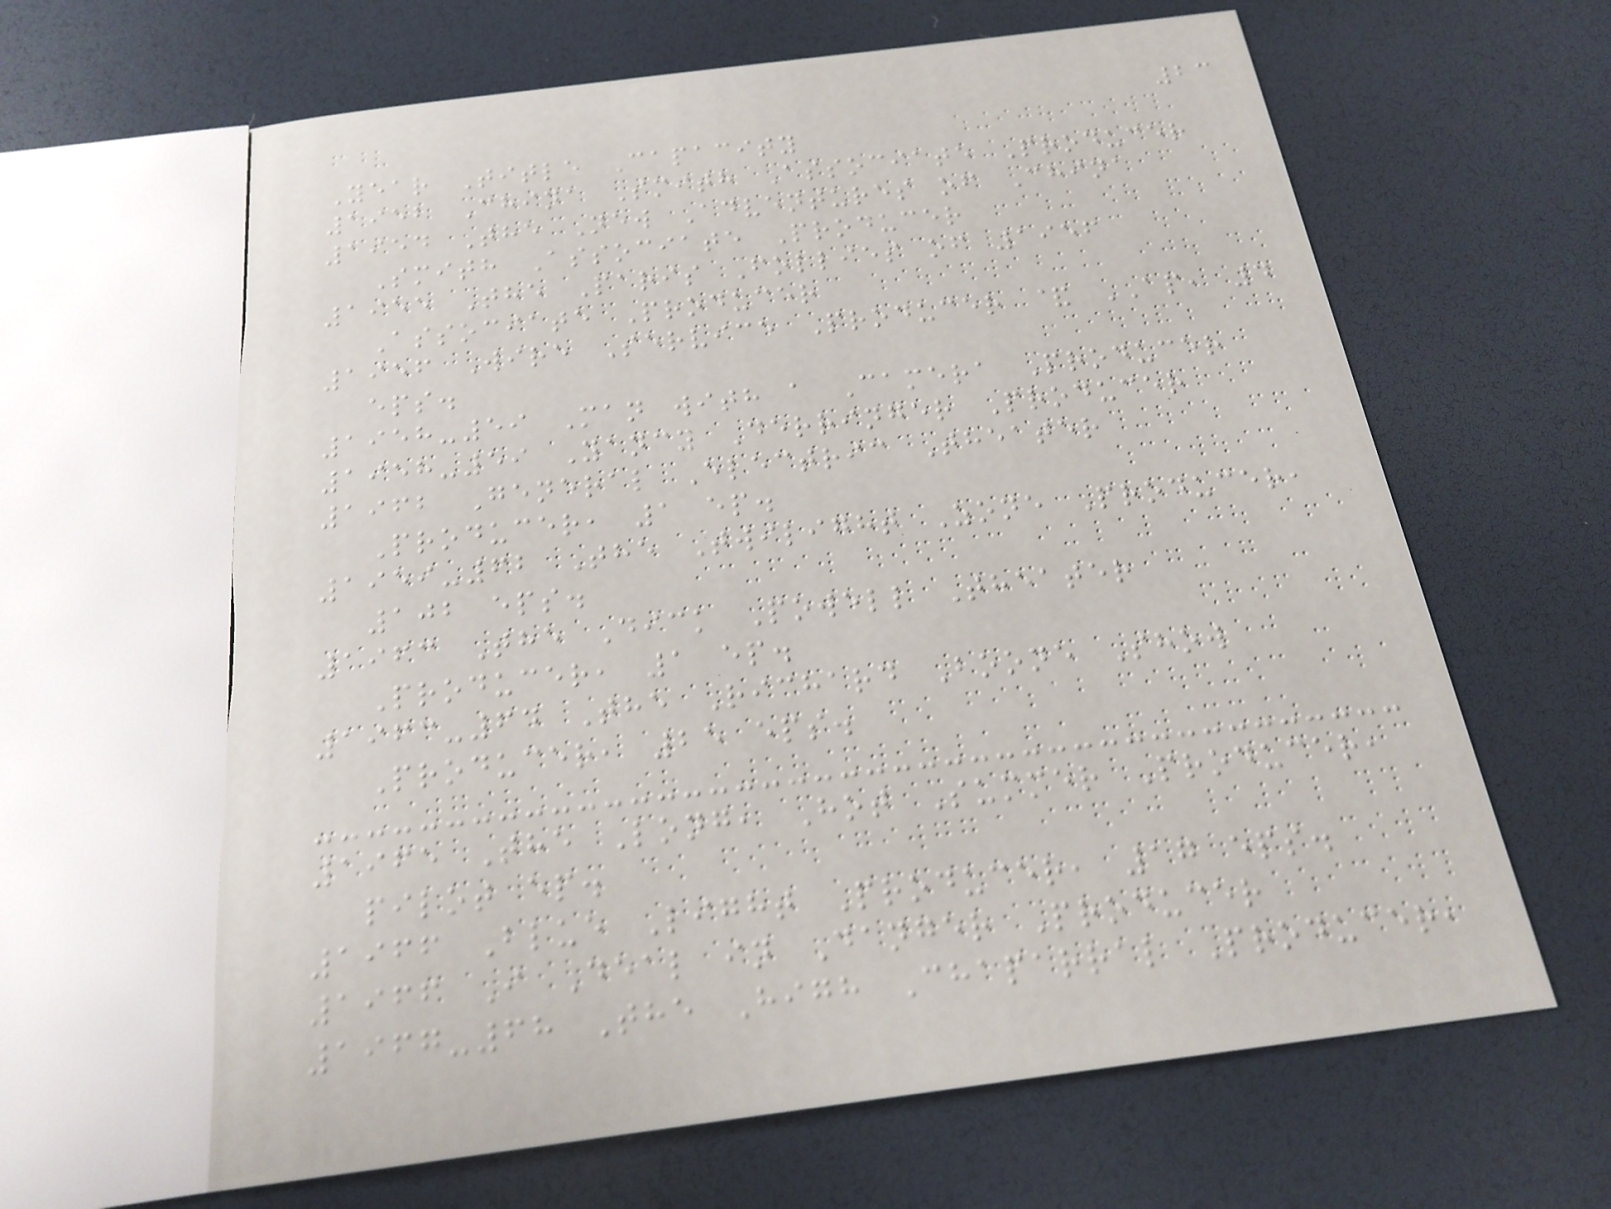23
Year Title Capacity
1952 China Smith Associate Producer
1954 The New Adventures of China
Smith Associate Producer
1955 The Paris Follies of 1956
Associate Producer
1956 Wire Service Producer & AP, 4
eps.
1958-59 Man with a Camera Producer
1958-59 Yancy Derringer Producer
1962 General Electric Theater
Producer, 1 ep.
1959-62 The Twilight Zone Producer,
102 eps.
1963 The Dick Powell Theater
Producer, 1 ep.
1963-64 The Richard Boone Show
Producer, 25 eps.
1965 The Long, Hot Summer Producer,
pilot ep.
1966 Blue Light Producer, 17 eps.
1966 I Deal in Danger Producer
1967-68 The High Chaparral Producer,
